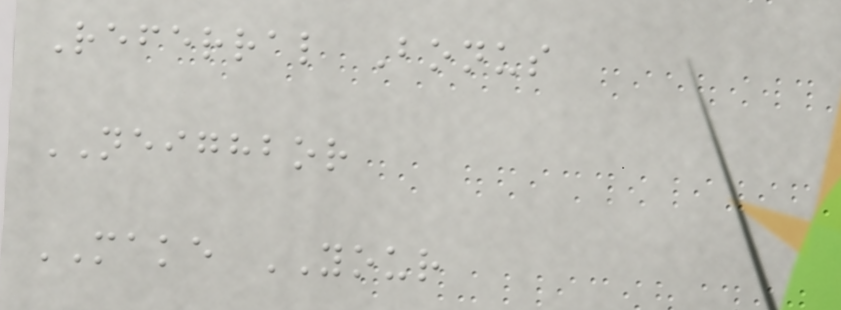Referral Bonus
NEIGHBOR
MAKE YOUR
